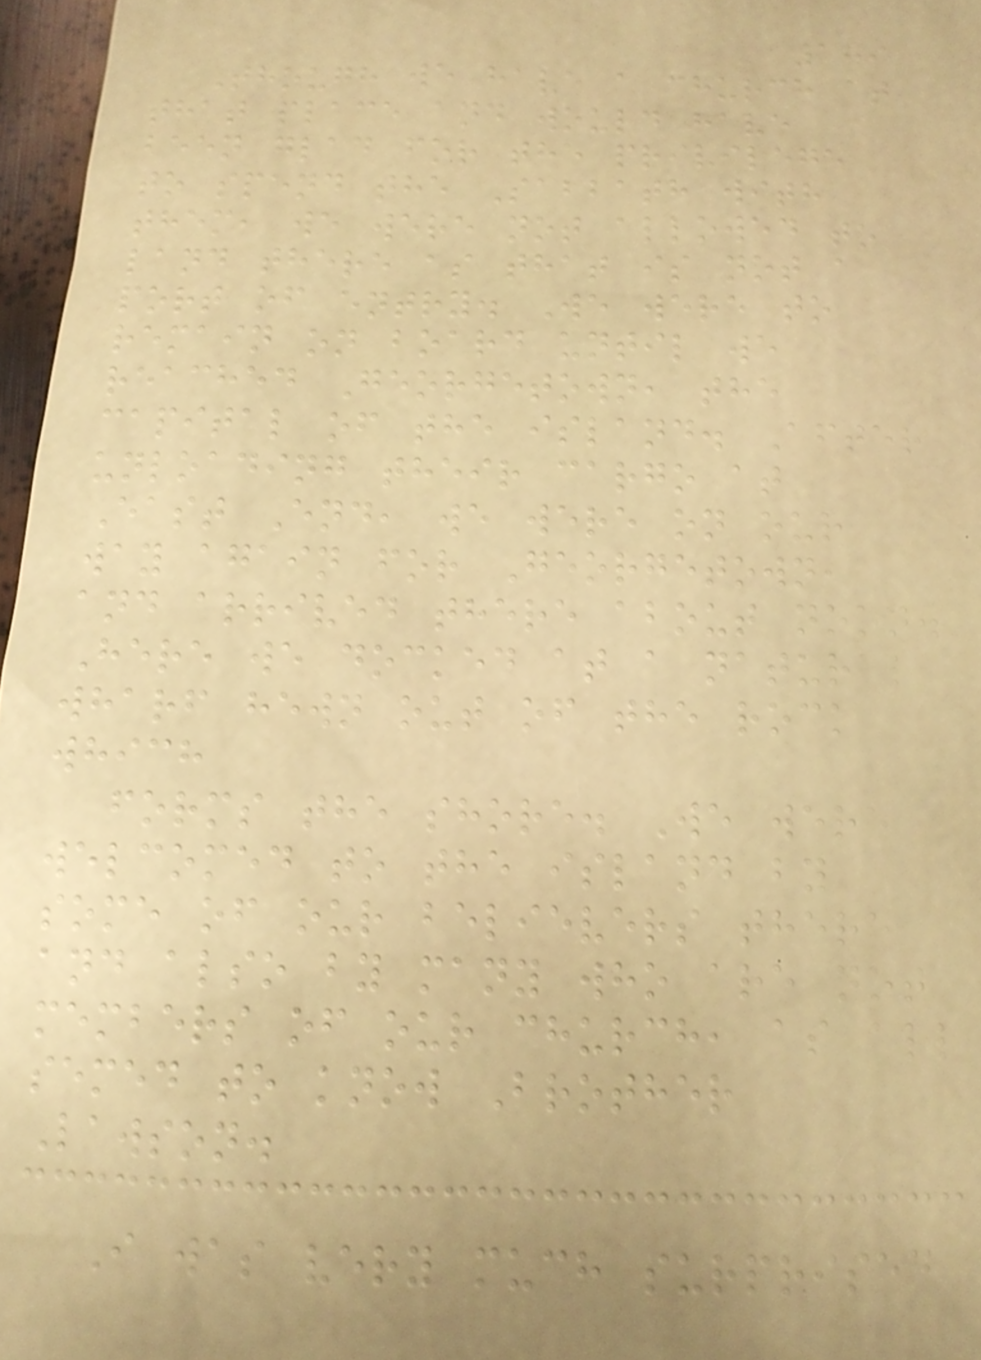189
Though we have a church at
that place and would have
been glad for the privilege
to spend the Sabbath with
them, we were not allowed to
land there as that is not a
port of entry. We were to
remain on board until we
reached Georgetown, the
capital of the island. After
unloading their cargo at
East End, we were on our
way again for Georgetown,
and arrived there about noon.
Here we docked at a natural
wharf hewn out of the rock
which
forms the shore. We were
welcomed to the island by
some of our believers there
and also by many who are not
members of our church, as all
semed to know Brother
Lawson.
I was very much surprised
